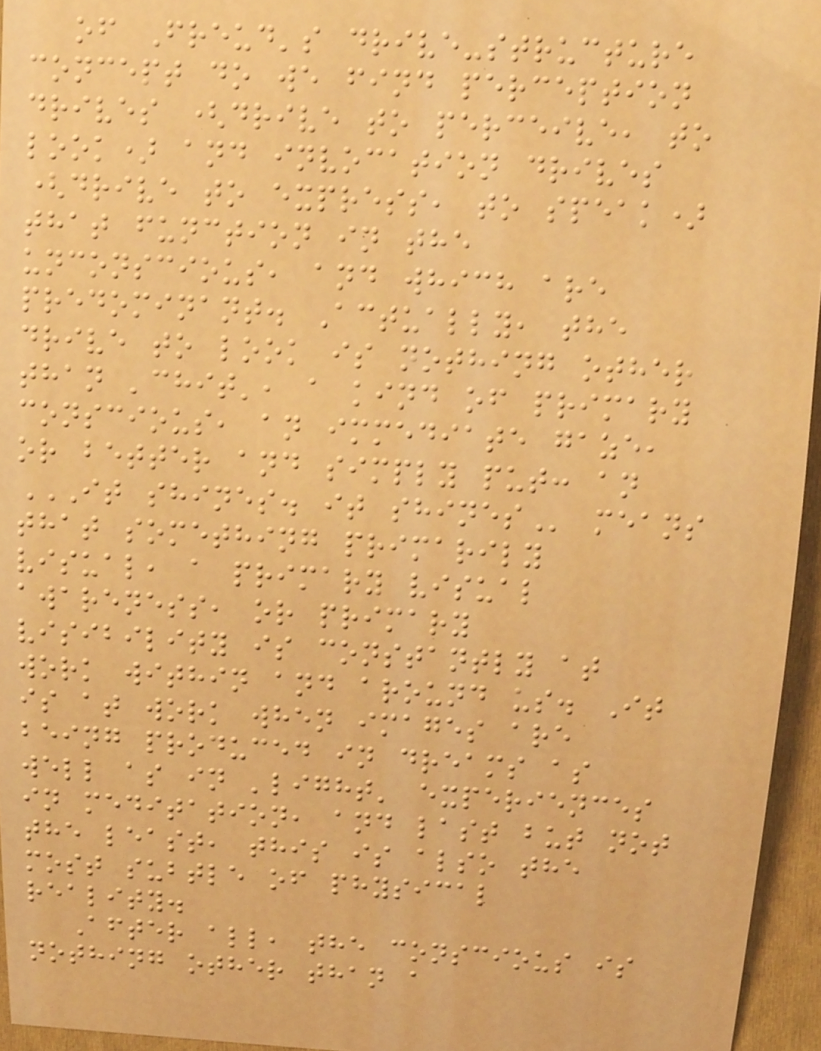of Freud's drive-structure
concept do we find perception
drives (drive to perceive, to
look) and invocation drives
(drive to express, to speak)
that function in the
unconscious, and which are
predominant. Actually, the
drive to look is nothing other
than 'chit', a kind of primary
conscious, an immediate gaze,
or better and simply put: an
IT SHINES. IT SHINES means
that something primarily
visual, a primary visual
awareness, or primary
visibility is constantly at
work within and around us. It
is at work when images are
being produced in dreams as
well as in 'light' experiences
in meditation, and last but not
the least, this is also the
most subtle of physical
reality.
After all, the conscious is
nothing other than a
